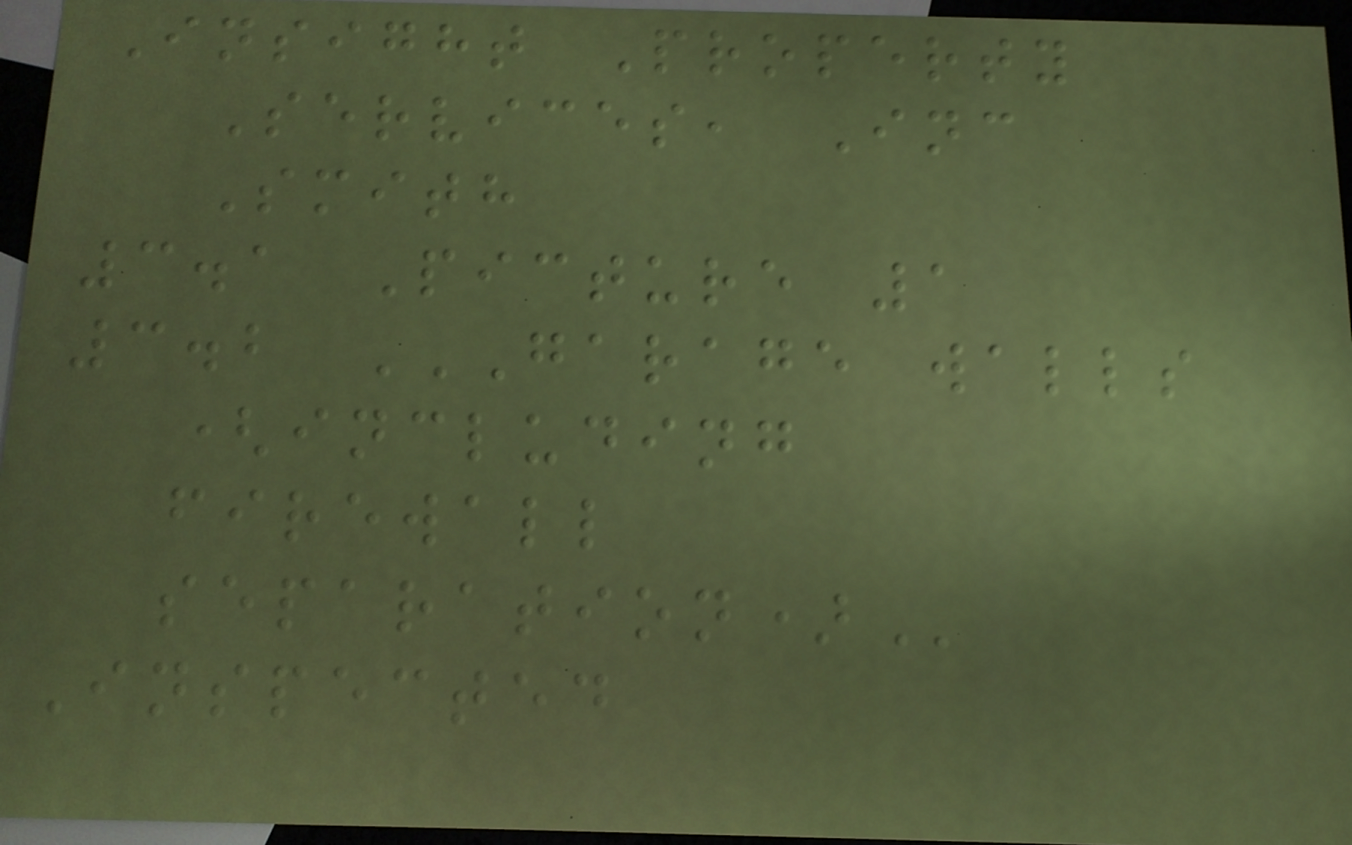Insight Property
Services, Inc
Smith
3.1 Picture 1
3.2 GARAGE WALLS
(INCLUDING
FIREWALL
SEPARATION)
Inspected
